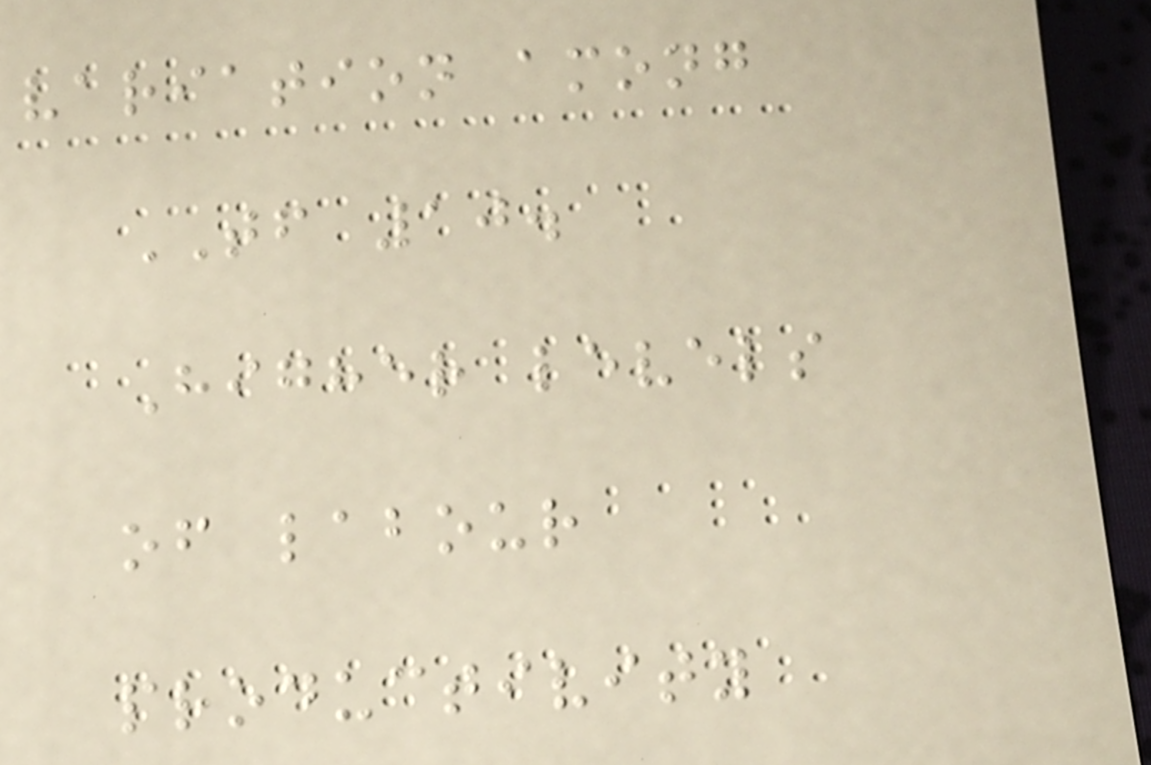variation among
TF 10.
Higher levels
of labour
productivity
